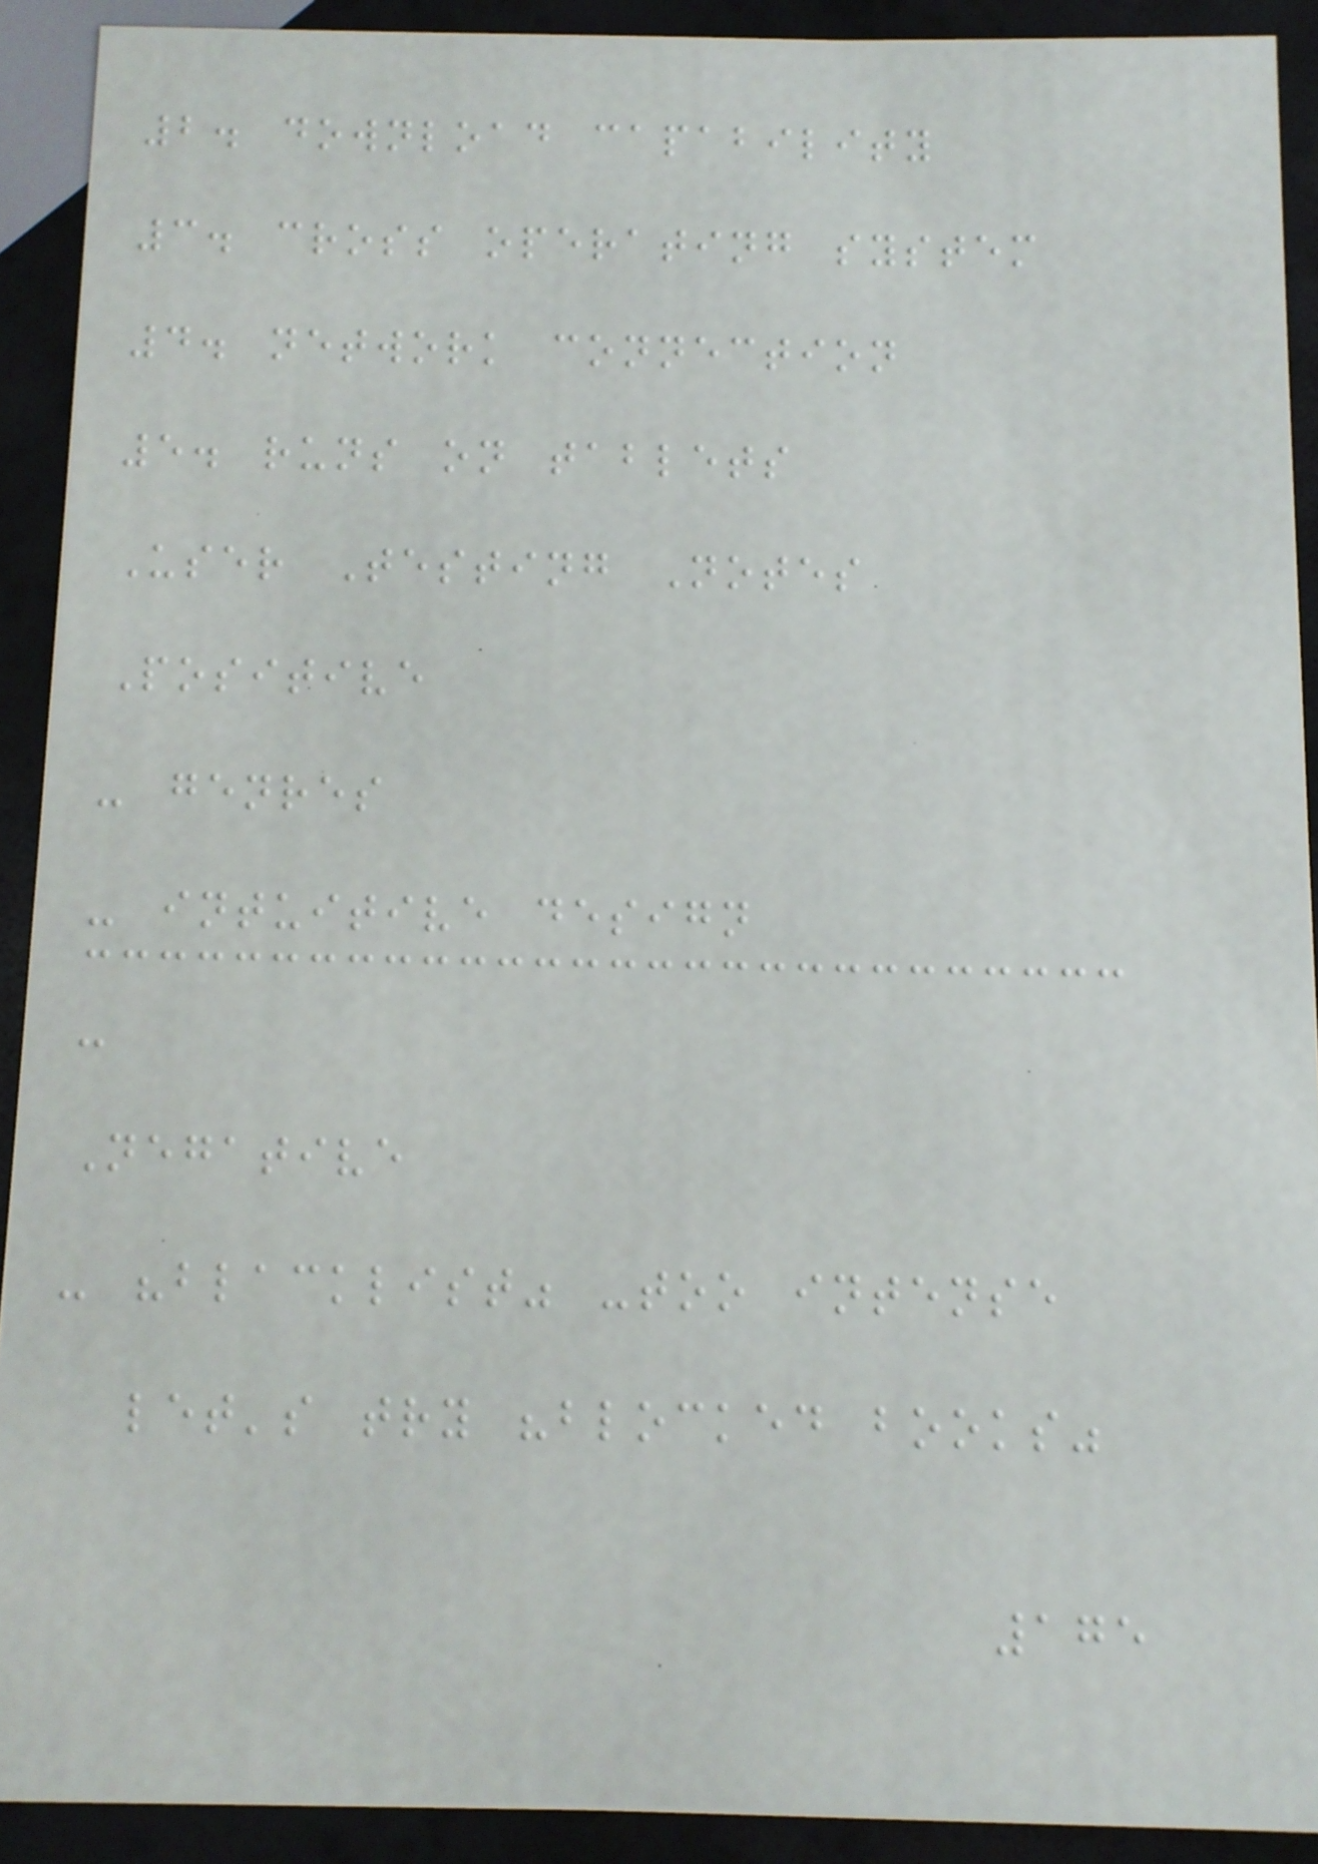2. download capability
3. cross operating system
4. network connection
5. runs on tablets
User Testing Notes
Positive
- genres
- intuitive design
-
Negative
- "blacklist" -too intense
let's try "blocked books"
175
